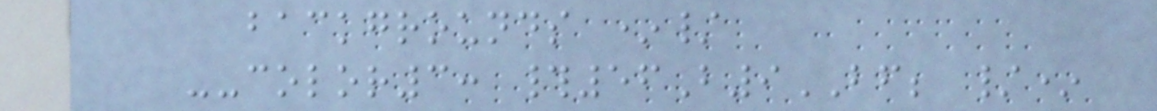backgrounds */
--color3: #56B9BF; /*
